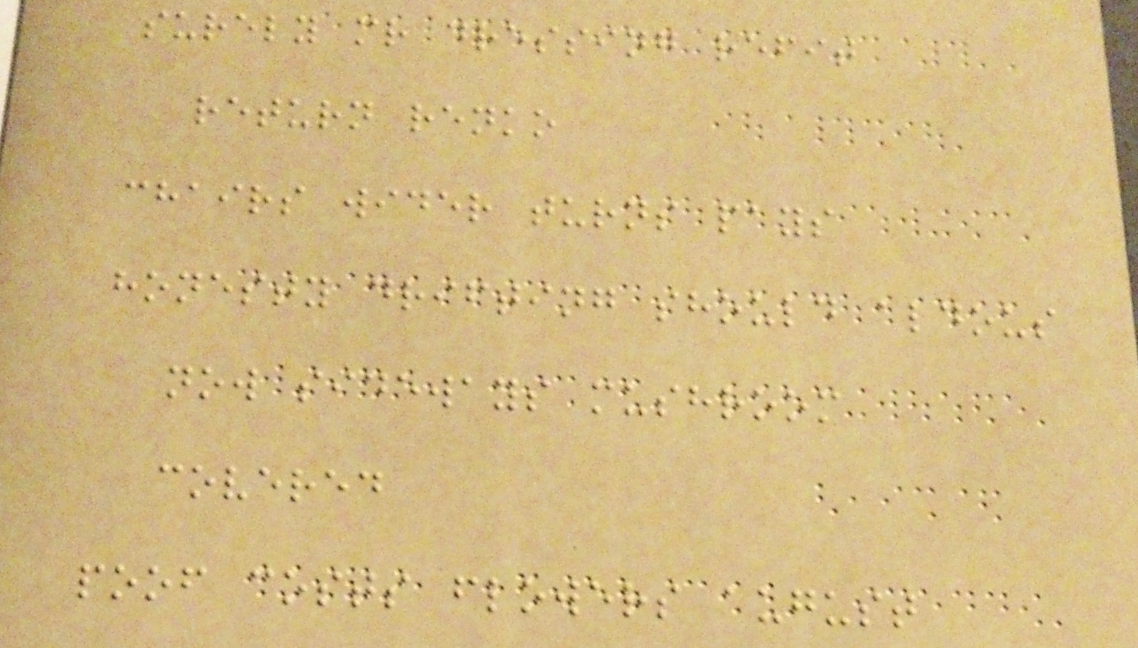surely mr dressing refit
return renko
chairs wider turns pays
honesty drifting should aldous
now sideways mushroom
covered
poof costs flowers august
